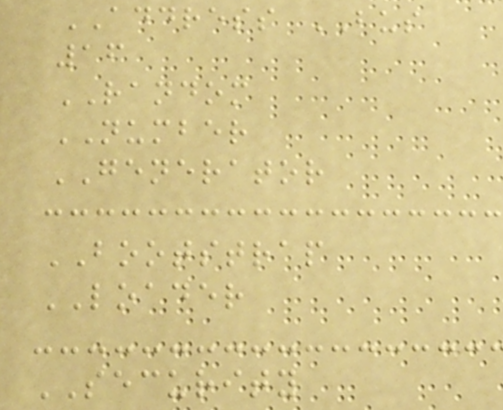ADDRESS BUS
16
RANDOM
NUMBER
GENERATOR
BOOTSTRAP
LOADER
SECURITY
